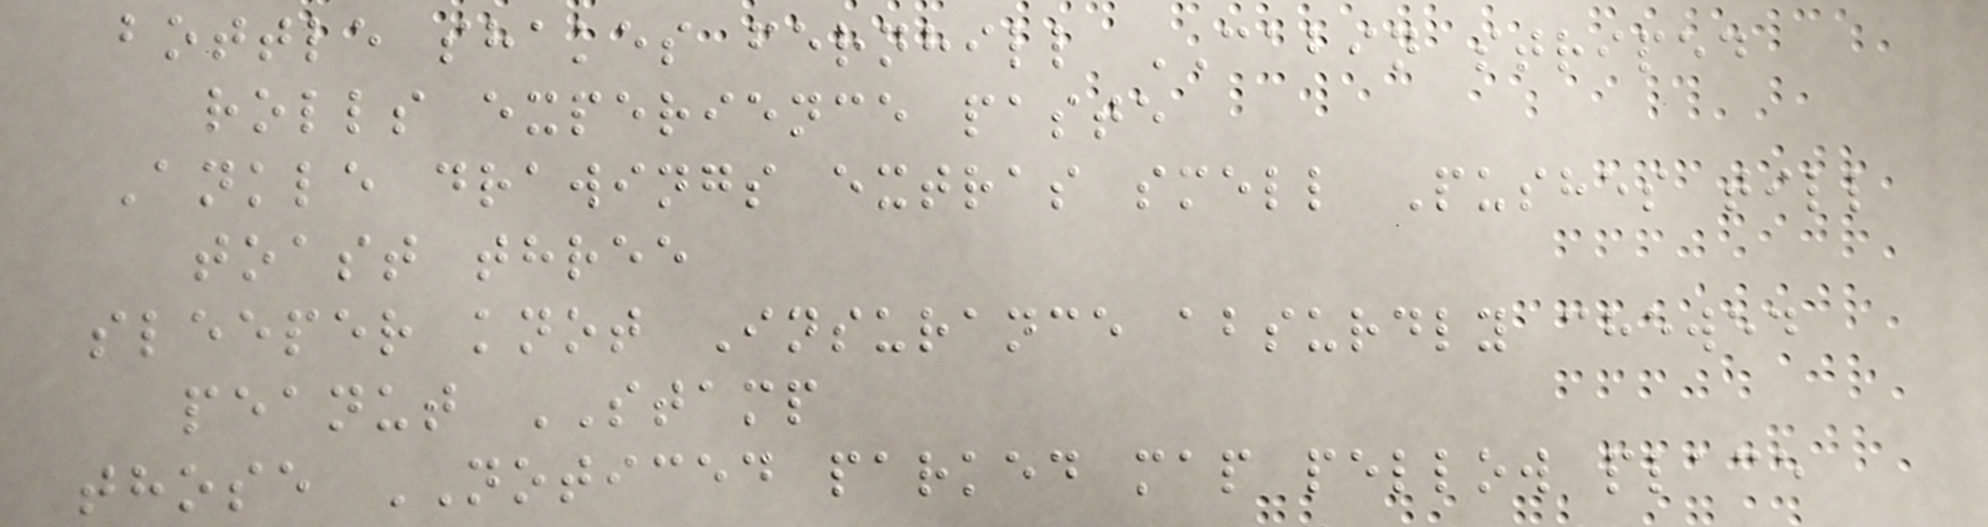bottle shakes fernhill CABIN striped
rolls experience paste
Ankle drawings extras smell Pushes till
toast three
sleeper knot Insurance absurdly chewed
peanut STAMP
those NOTICED parked map pellow place
